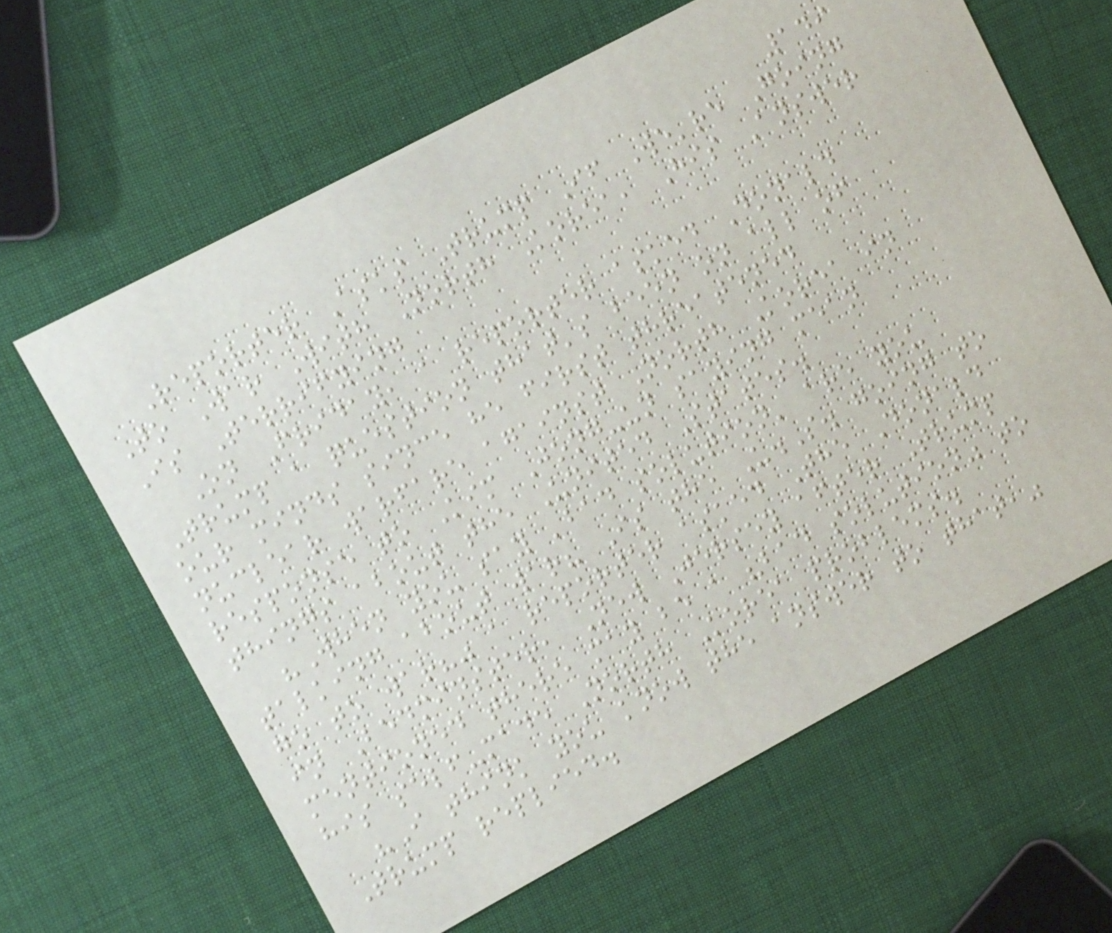149
Reporter Asks Trump If We're Going
To War With North Korea, His Answer
Is Terrifying
On Friday, a reporter asked Donald
Trump a question that's been on all of
our minds since he first threatened
nuclear warfare against North Korea in
response to Kim Jong-un saying mean
things about the United States.
"When you say 'bad solution' are you
talking about war? Is the U.S. going to
go to war?" a reporter asked The Donald
in Bedminster, New Jersey after Trump
mentioned there may be a "bad solution" to
his self-made North Korea problems.
"I think you know the answer to that,"
Trump replied.
